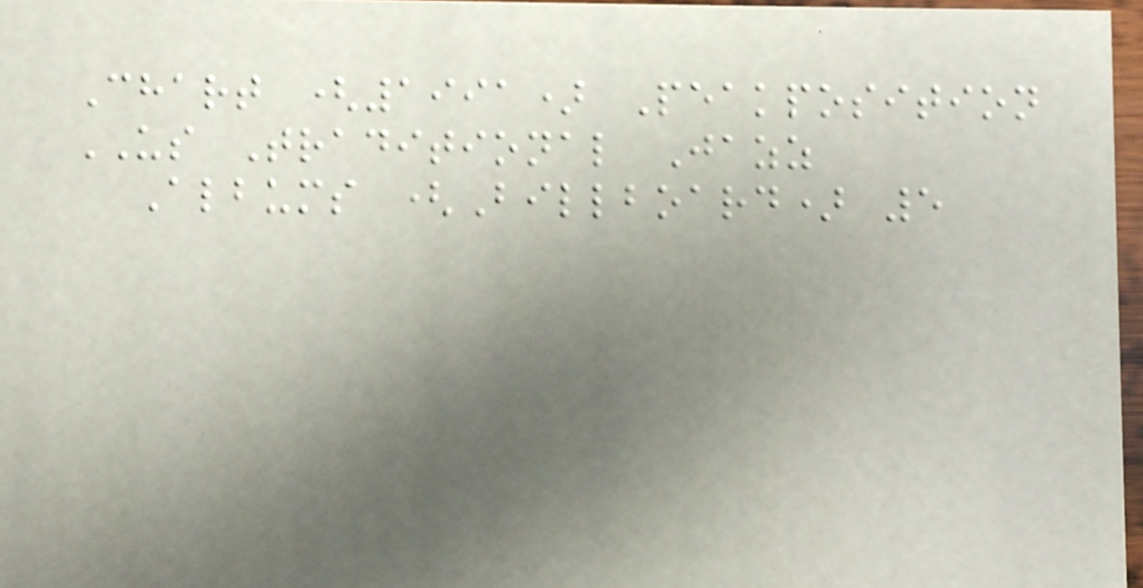Chart (1991) Peakposition
US Traditional Jazz
Albums (Billboard) 5
